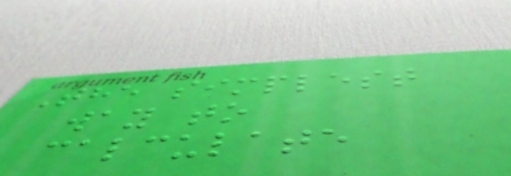The simplest
way to
calculate
